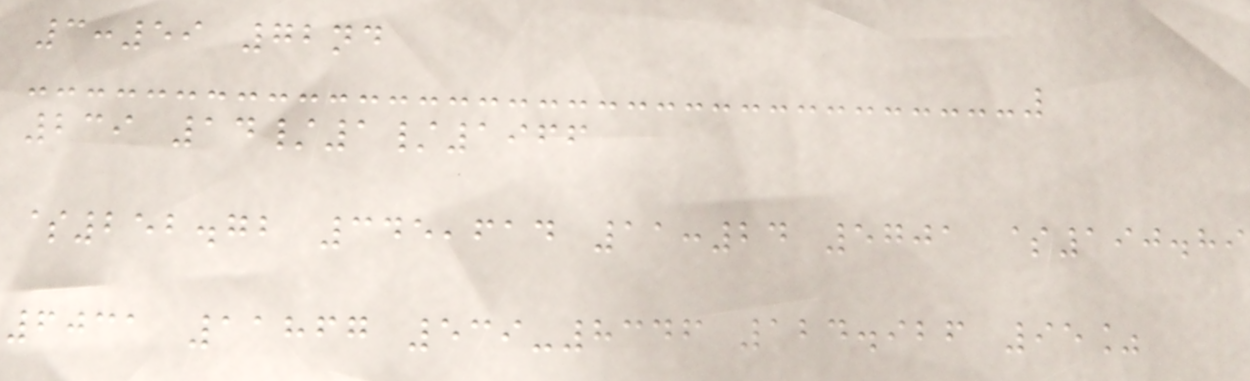3:59 72nd
239 14/1/1966
$252.72 345,614 11:24 5701 $190.89
6031 11867 539-8346 124.926 95%
